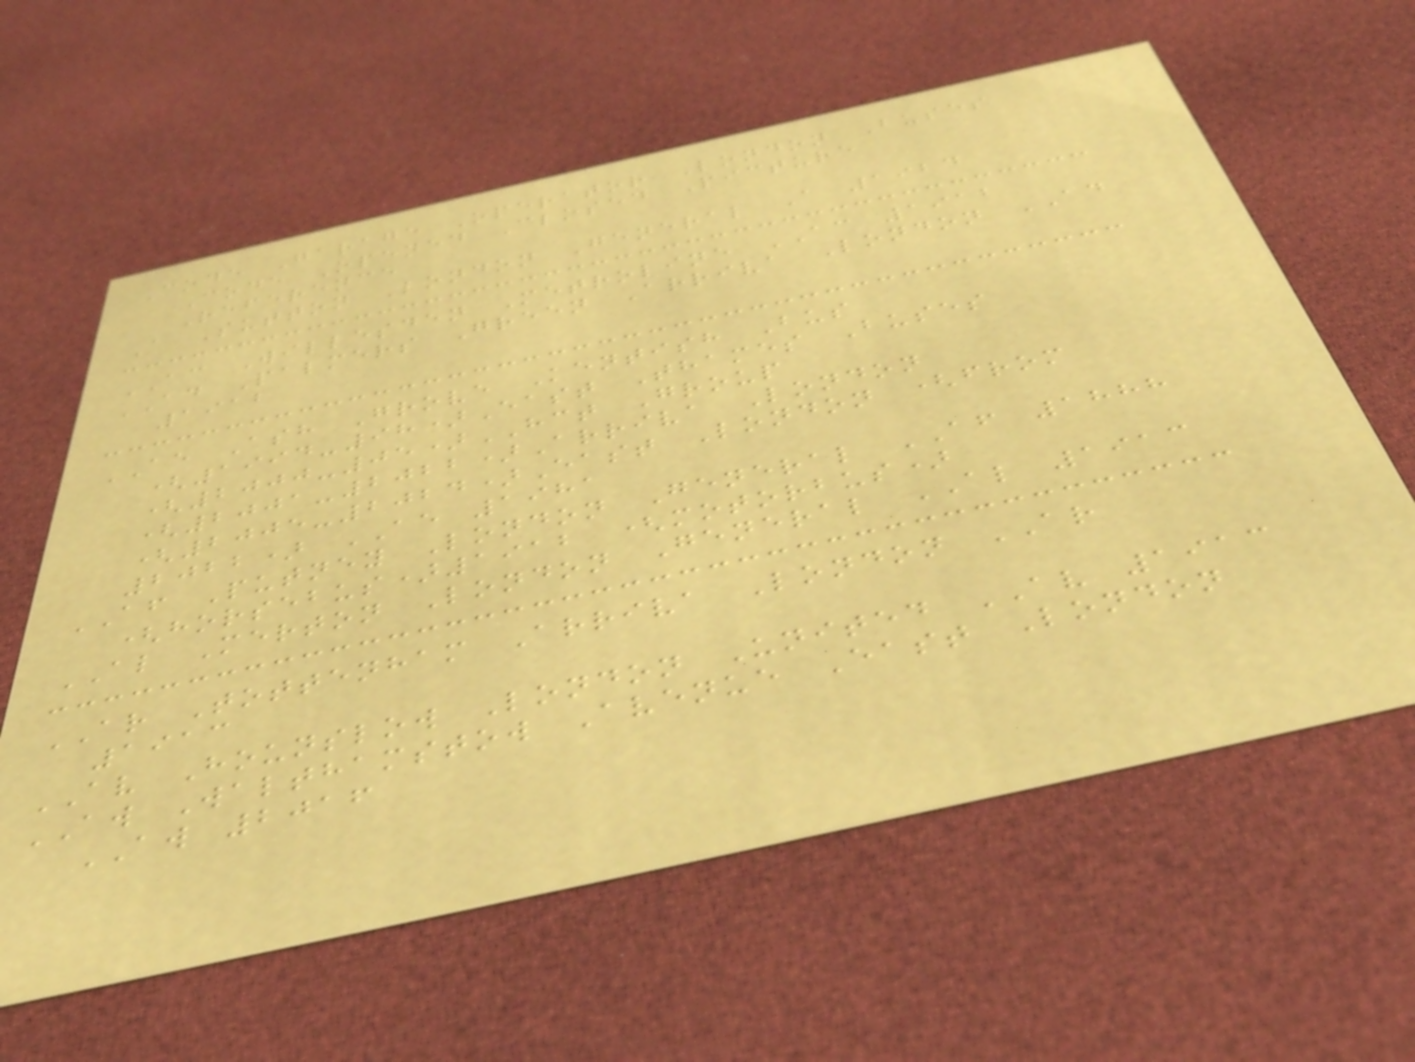Code Garage Operator London Buses
Code Opened Closed Picture
Reference
A Sutton London General A 1924
AC Willesden Metroline AC 1912
AD Palmers Green Arriva London AD
1912
AE Ash Grove Kentish Bus
(1994-98)East Thames Buses
(2000-05)HCT Group
(2001-2022)Arriva London
(2005-2024)East London (from
2022) AE 1981
AF Putney London General AF 1888
(horsebus)1912 (motorbus)
AL Merton London General AL 1913
AR Tottenham Arriva London AR
1913
AV Hounslow London United AV 1913
AW Walthamstow Avenue East London
AW 2016
